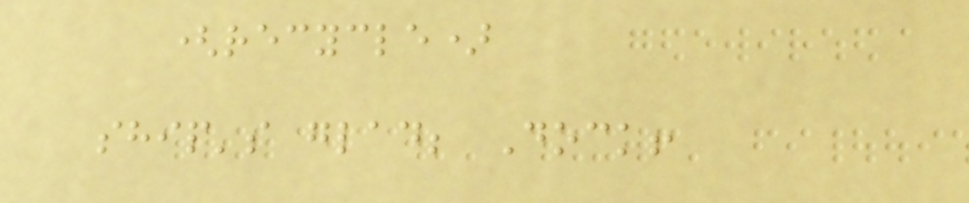(recycle)
ship's glad; Dock!
